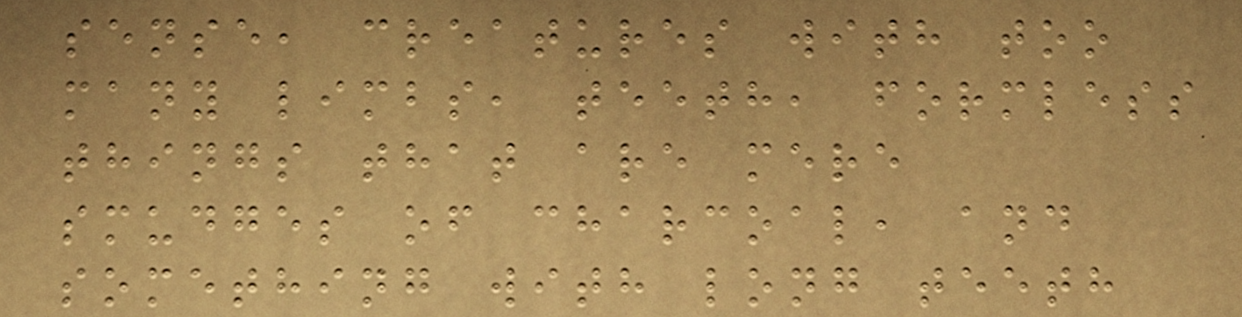sense, creatures with too
many limbs, teeth, formless
things that are mere
smudges of charcoal, and
something with long teeth
